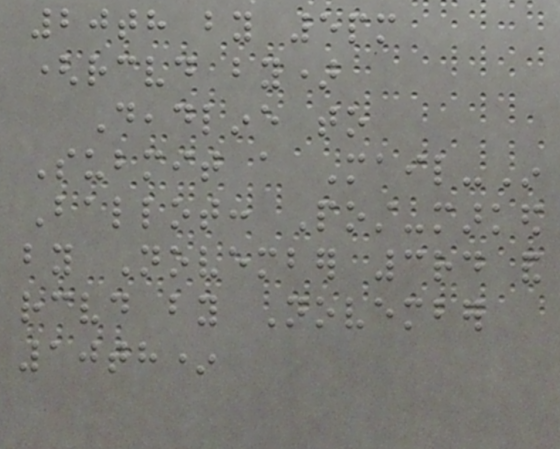20th by 5pm
(received by)
Deadline to
Submit a Mail-In
Ballot: Post-marked
by November 3rd and
received by November
10th*
